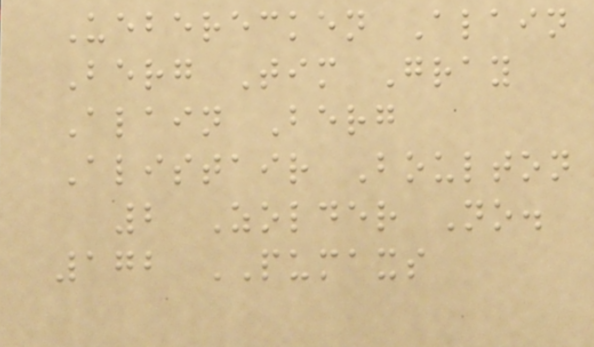Ueberecken Alain
Berg Tim Gray
Alain Berg
Alistair Boulton
2 Zolder No.
172 PUMAXS
